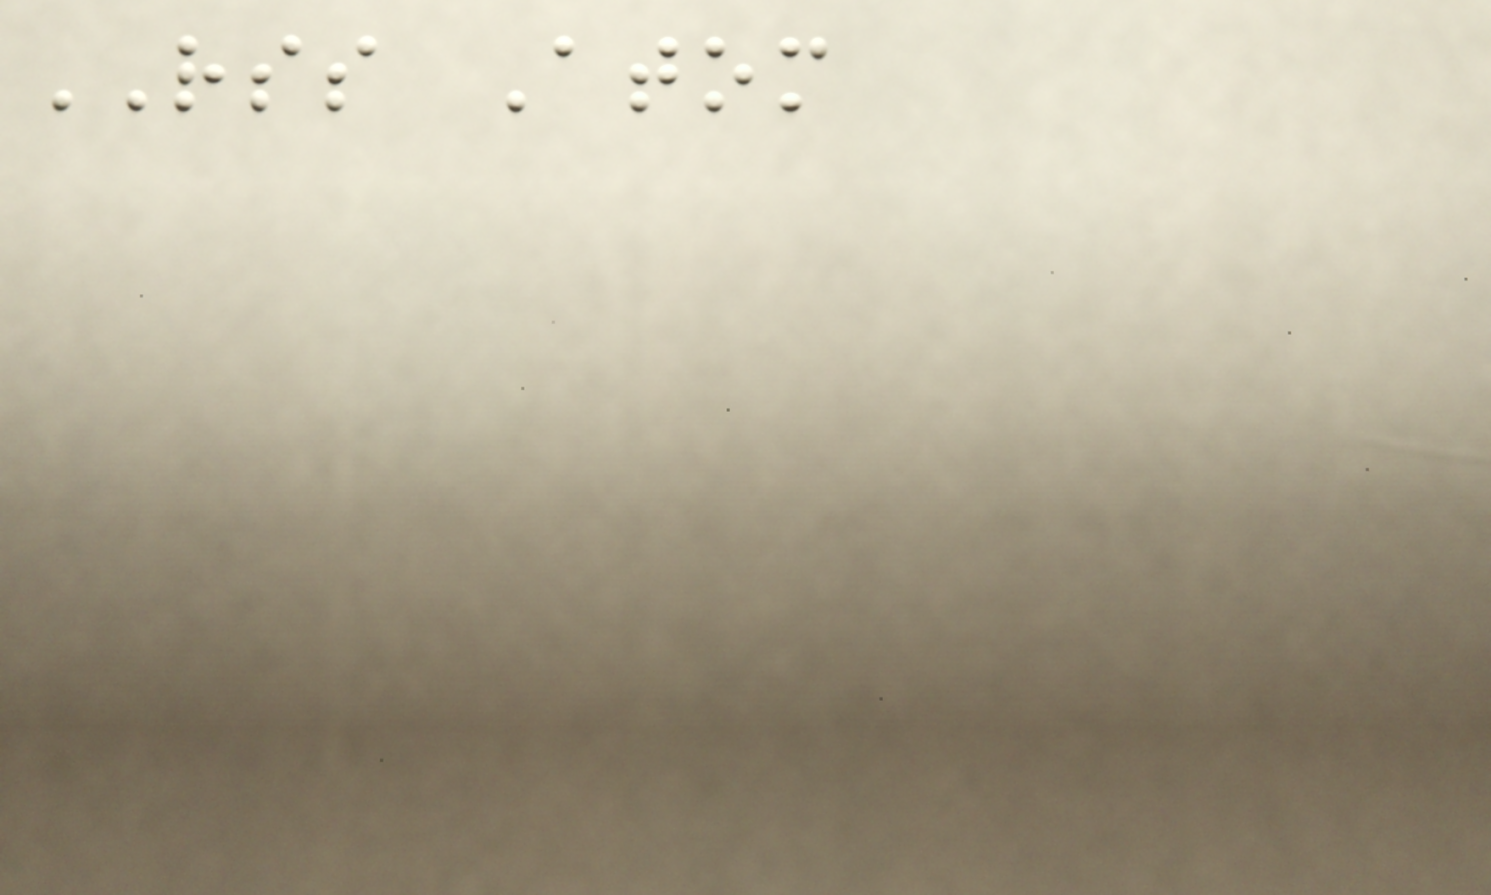RSS Atom
